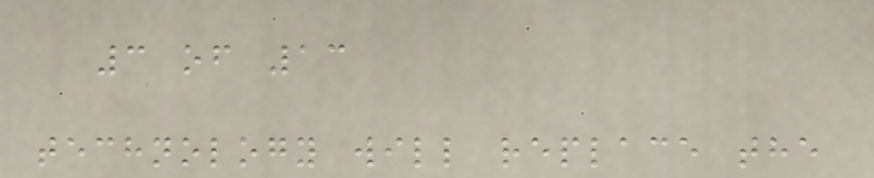3 of 13
technology will replace the
